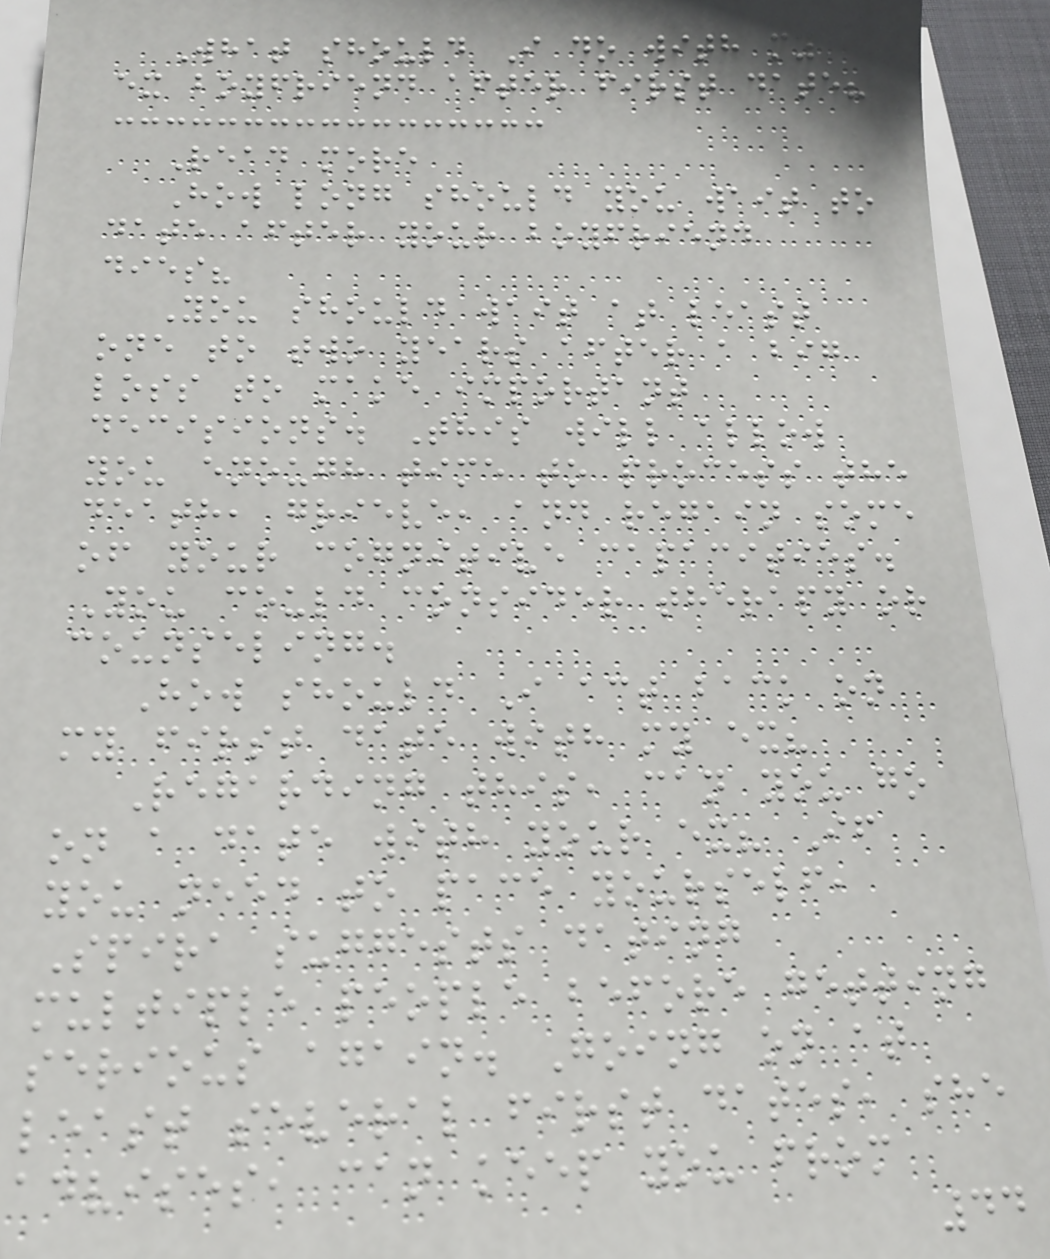What should I do with my
ex boyfriend after first date?
Read more
How long should you wait to
date after your boyfriend
dies?
You should wait at least
one to two years after a big
loss to make important
decisions. This will allow
you enough time to process the
death, grieve, and regain some
of your cognitive capacities.
You could consider therapy or
counseling.
How should I act back on
my first date with my ex?
Regarding this, can you go
on a date with your ex? If
you need to pace yourself,
Spira suggests dating
multiple people before getting
serious again. Going on at
least several first dates, she
advises, can keep you from
44
